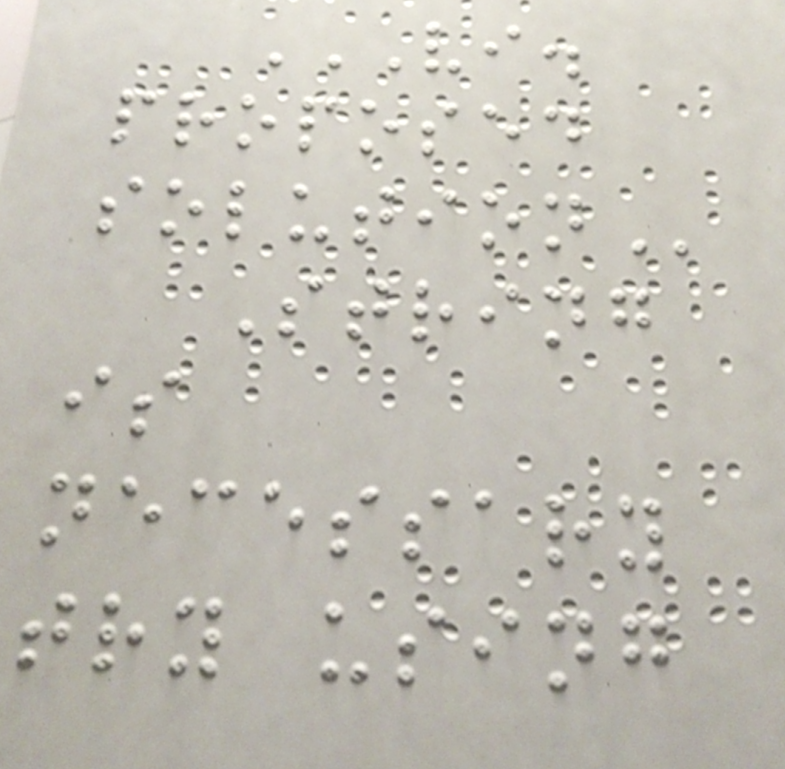VI.
PROPOSED
SOLUTION
String
is
necessary
try using
